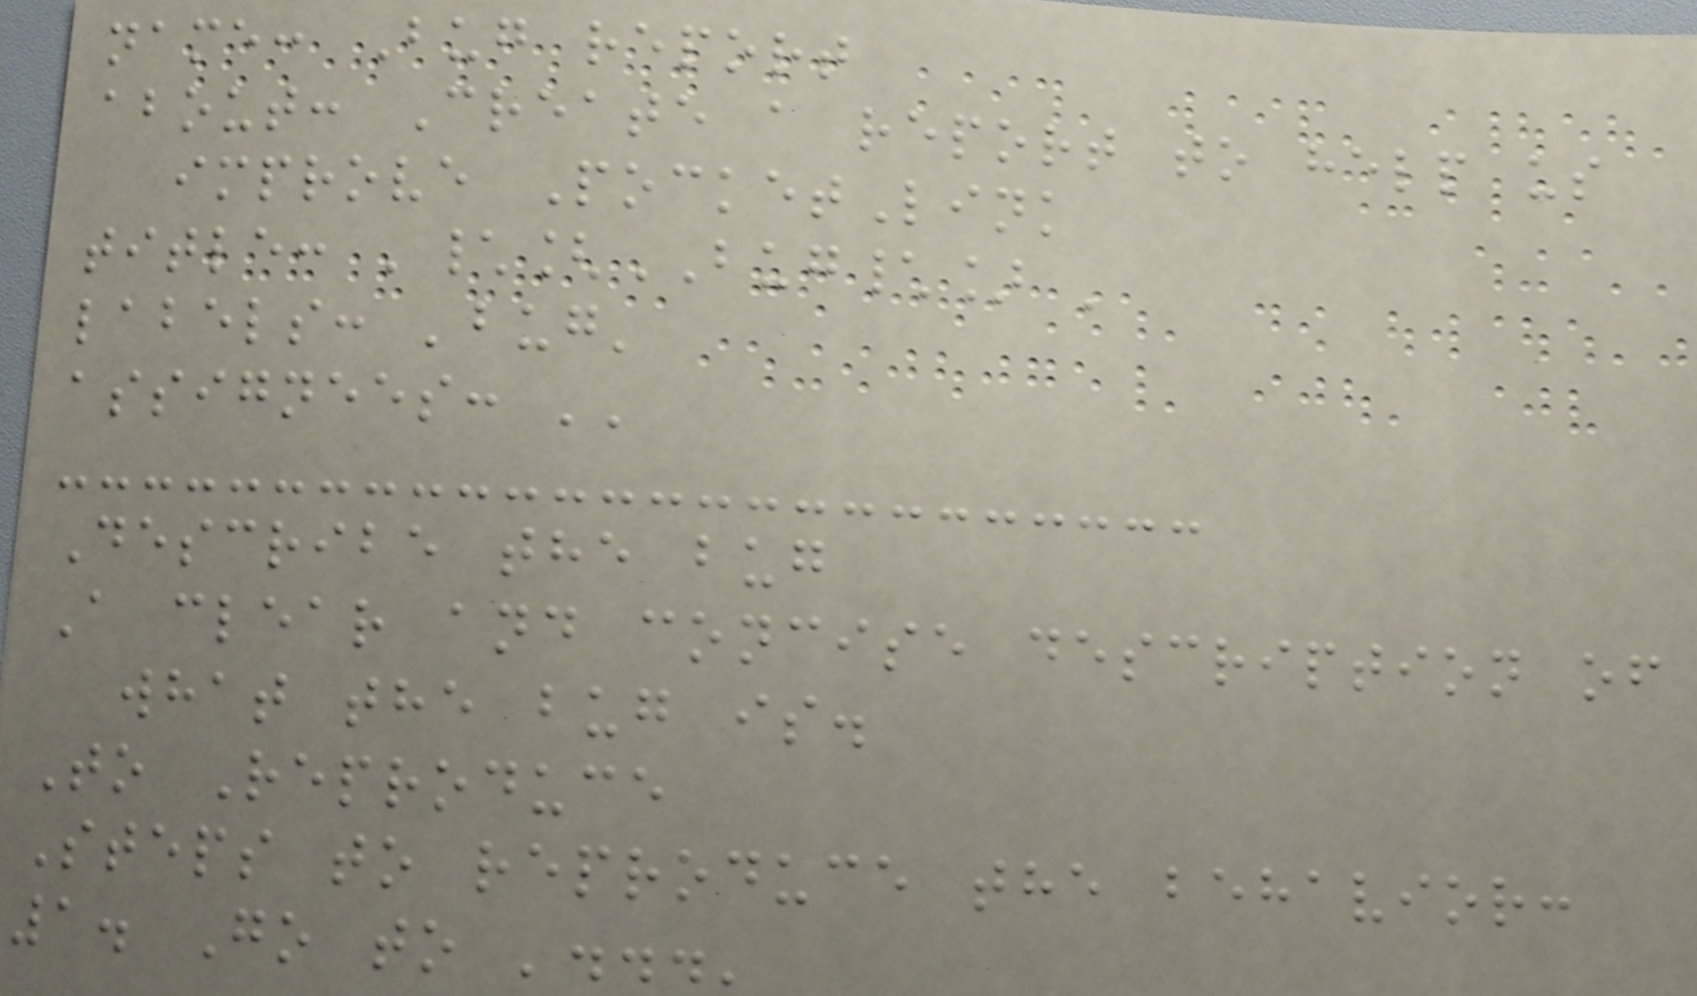name: Bug report
about: Create a report to help us
improve PocketLink
title: '\[BUG\] '
labels: 'bug'
assignees: ''
Describe the bug
A clear and concise description of
what the bug is.
To Reproduce
Steps to reproduce the behavior:
1. Go to '...'
